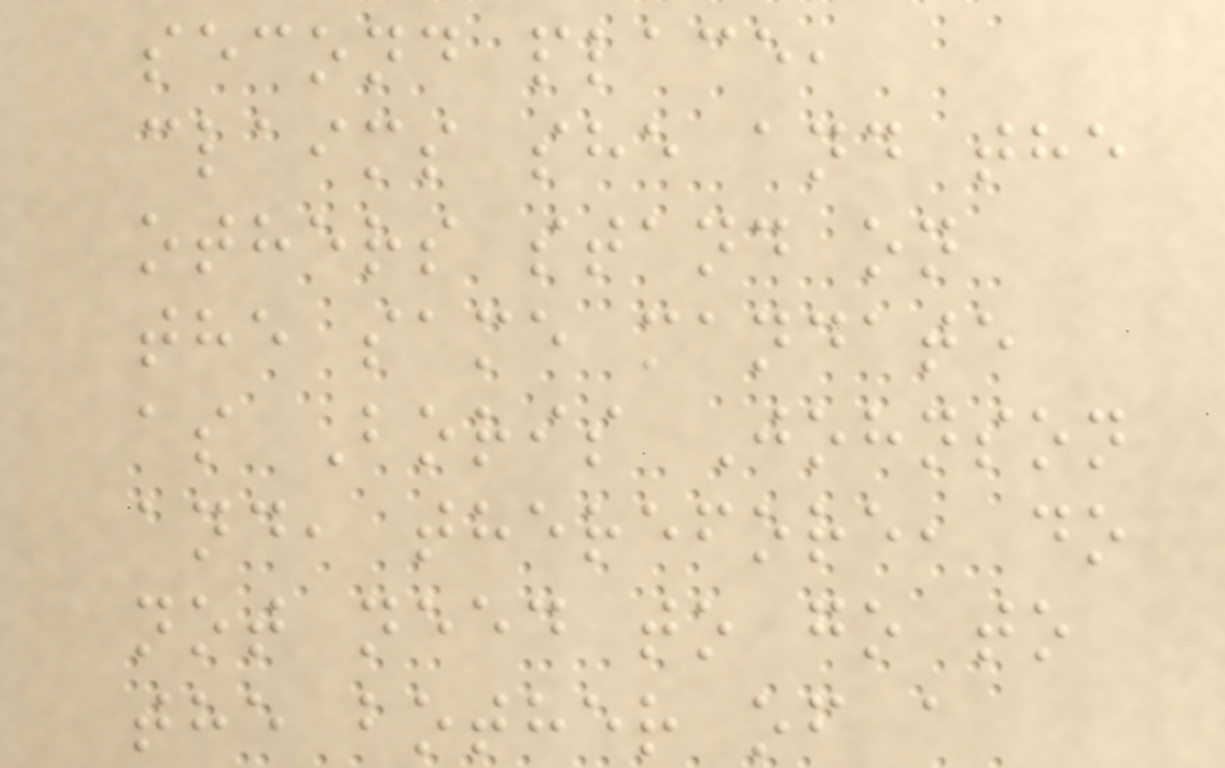second place,
claims she and the
others stand on
the same mandate
as Boris Johnson
and, therefore, do
not need to go to
the bother of a
